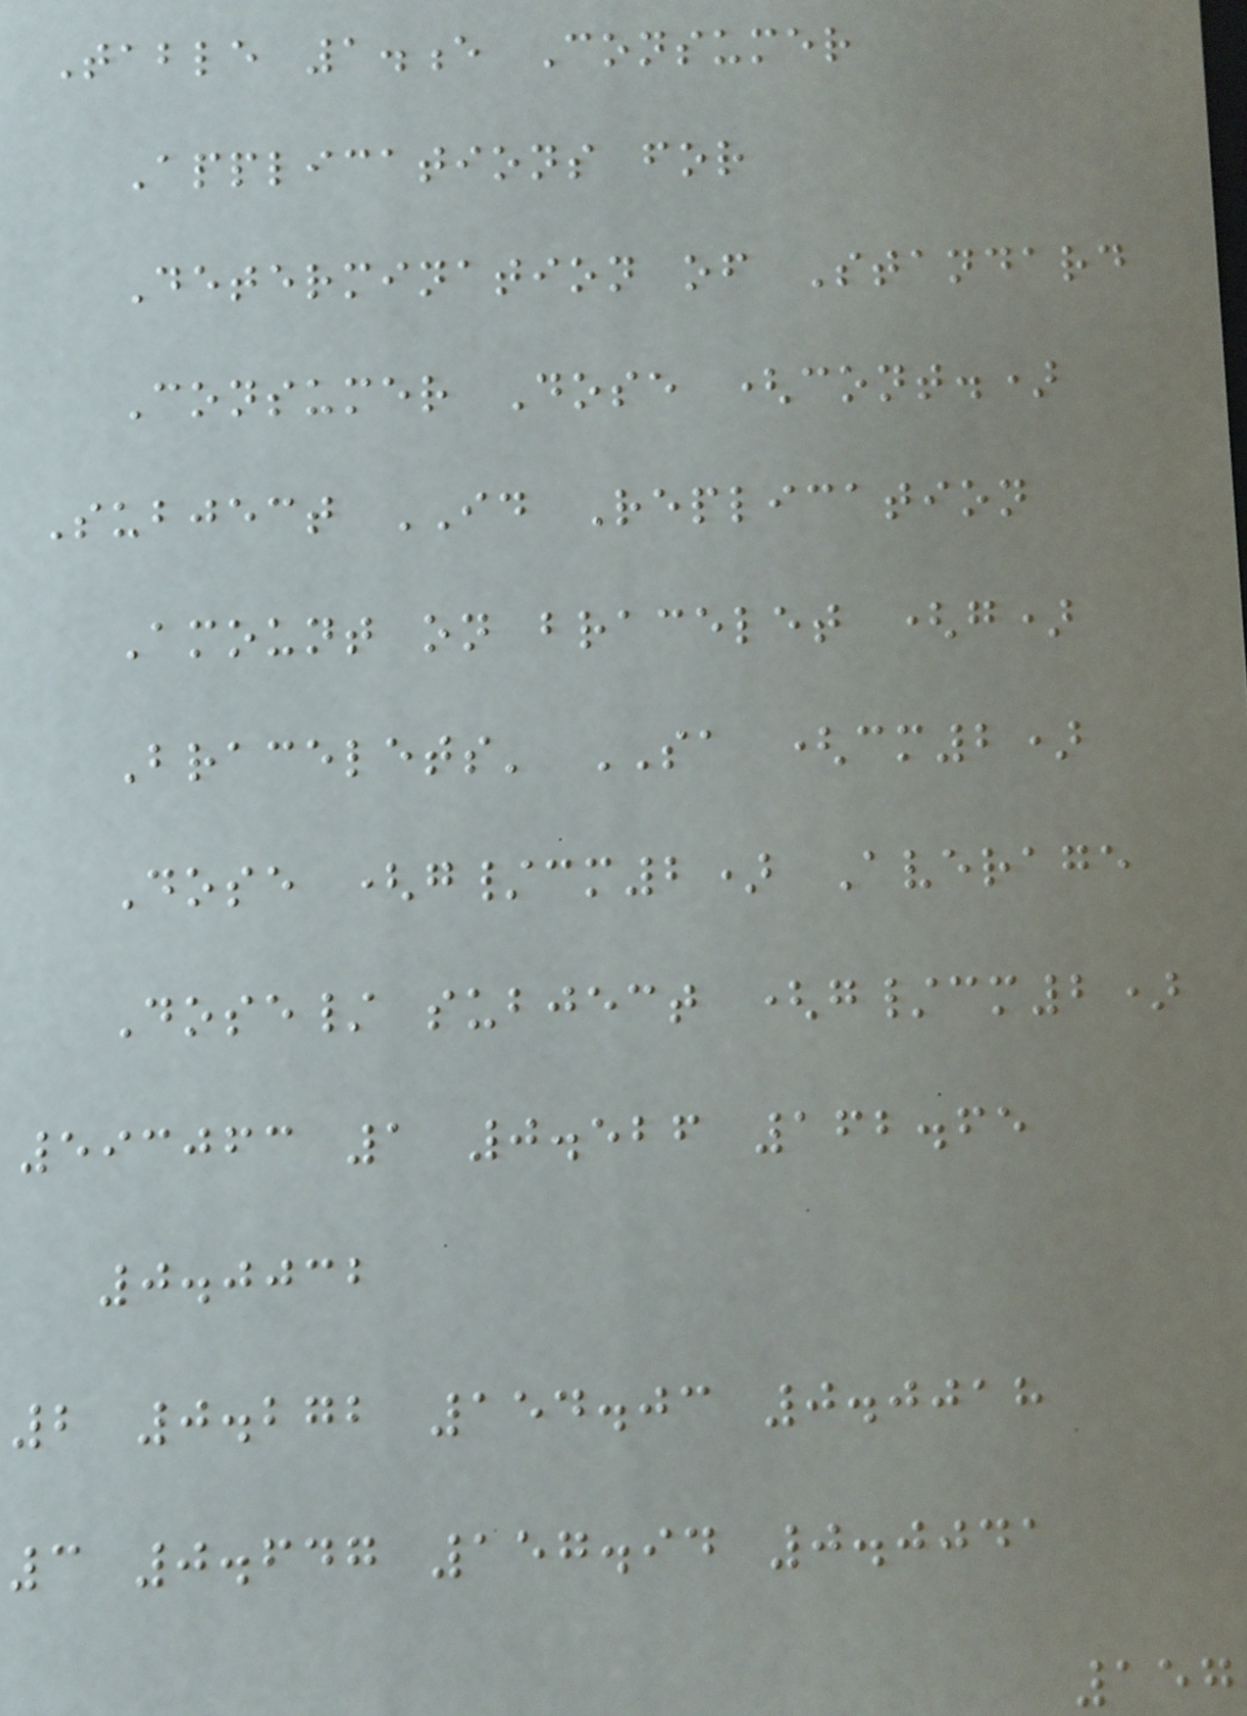Table 1.e Consumer
Applications for
Determination of Standard
Consumer Dose (cont.)
Subject ID Replication
Amount on bracelet (g)
Bracelets' SA (cm2)
Dose (g/cm2) Average
Dose/ subject (g/cm2)
593063 1 0.526 162.65
0.0032
2 0.272 154.03 0.0018
3 0.647 157.94 0.0041
157
